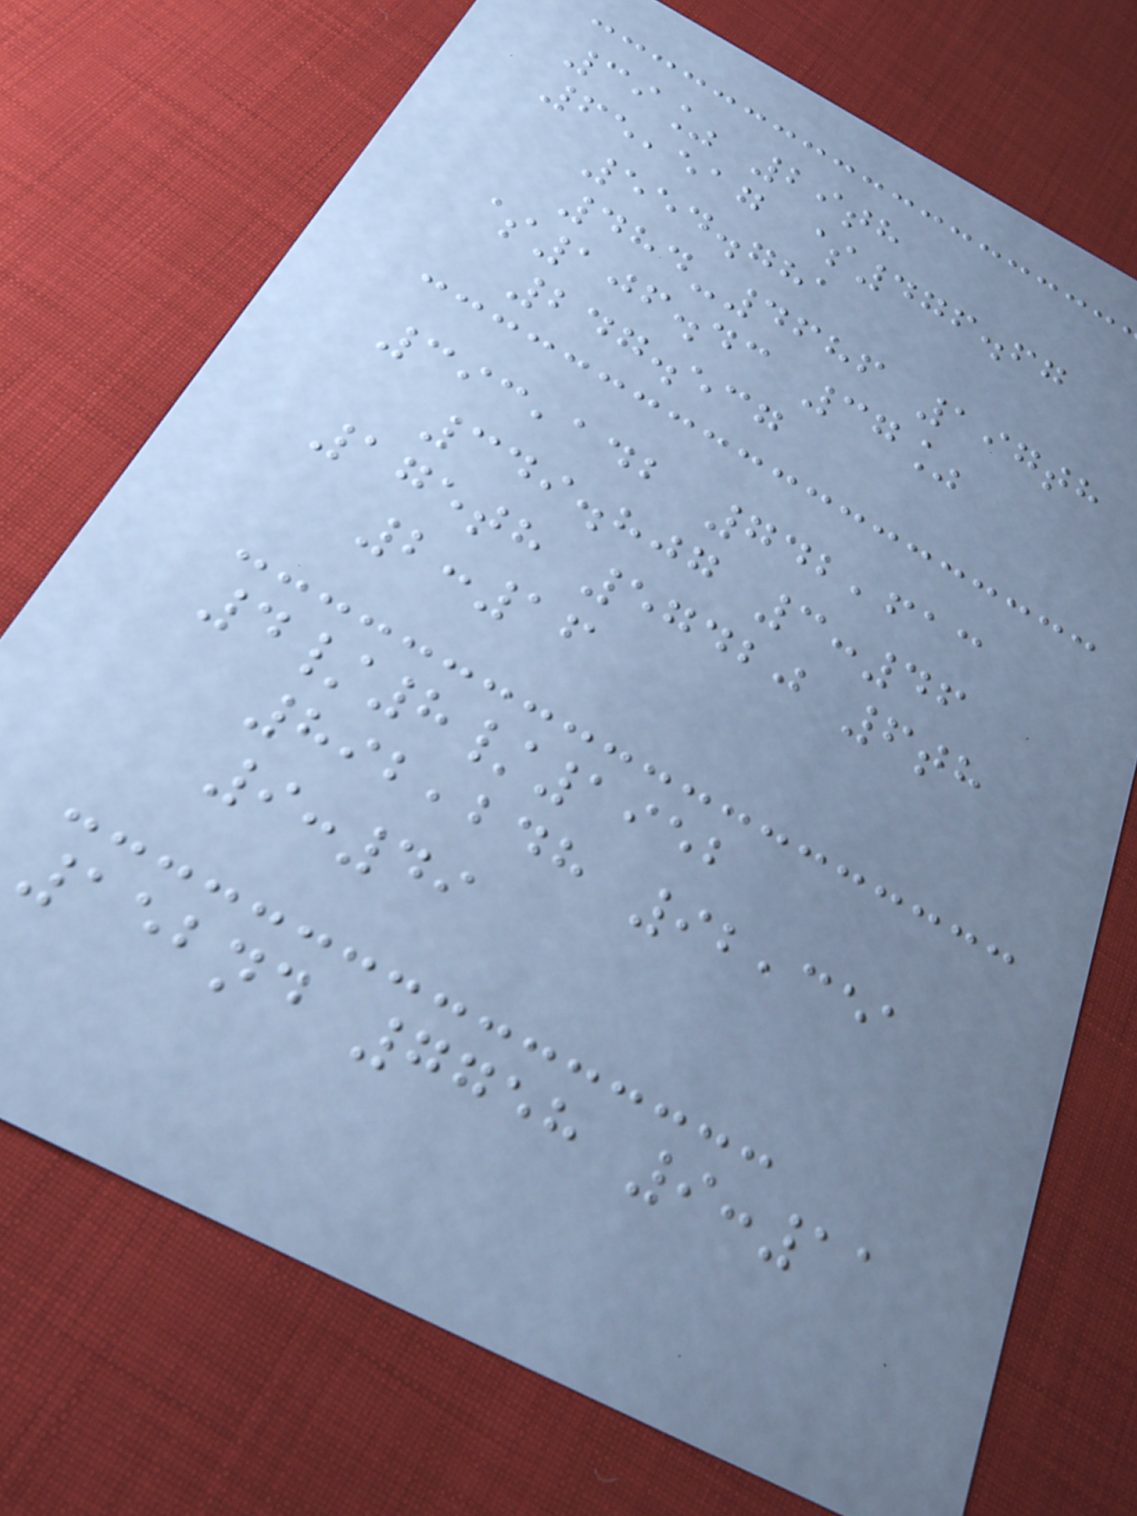39% 29th
65,517 $476.67
554.781
484-4686 197th
$106.43 37%
247.537
393,142 742,613
349.807 3:46
175th 57420 6th
2:16
4/8/1952
892,248 92,351
9:49
152nd 7758 9:11
